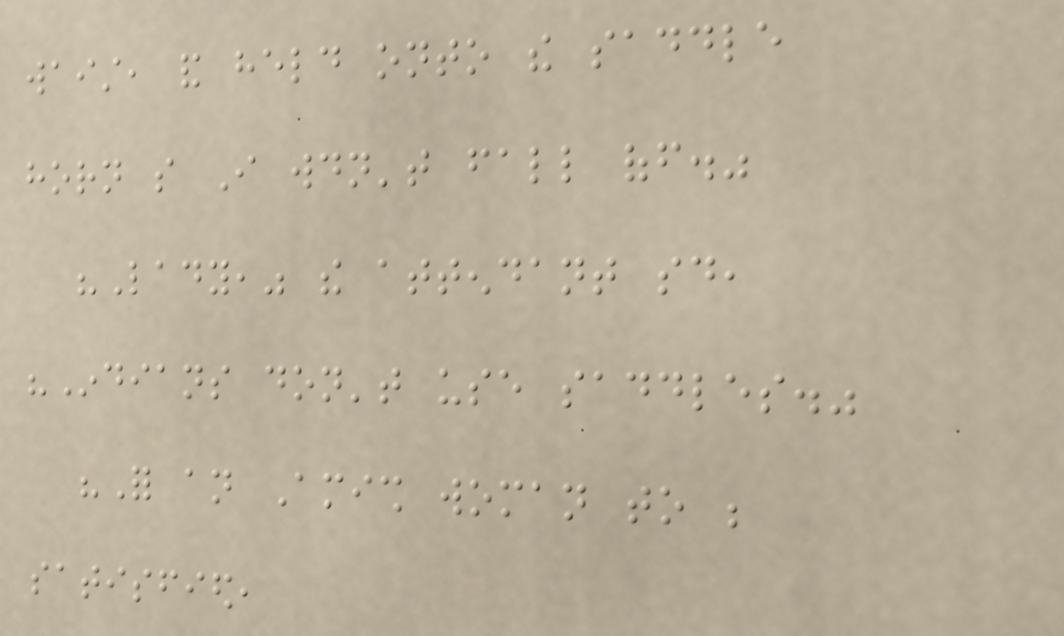waist, and held onto the saddle
horn so I wouldn't fall off."
"Lady," the attendant said,
"Indians don't use saddles."
"For an Amish woman to be
satisfied,
